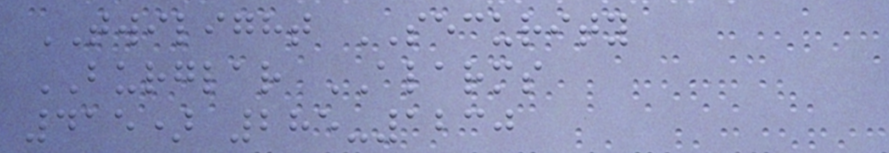TWILIGHT SECURITY
BURGLAR ALARMS
415) 285-1230
